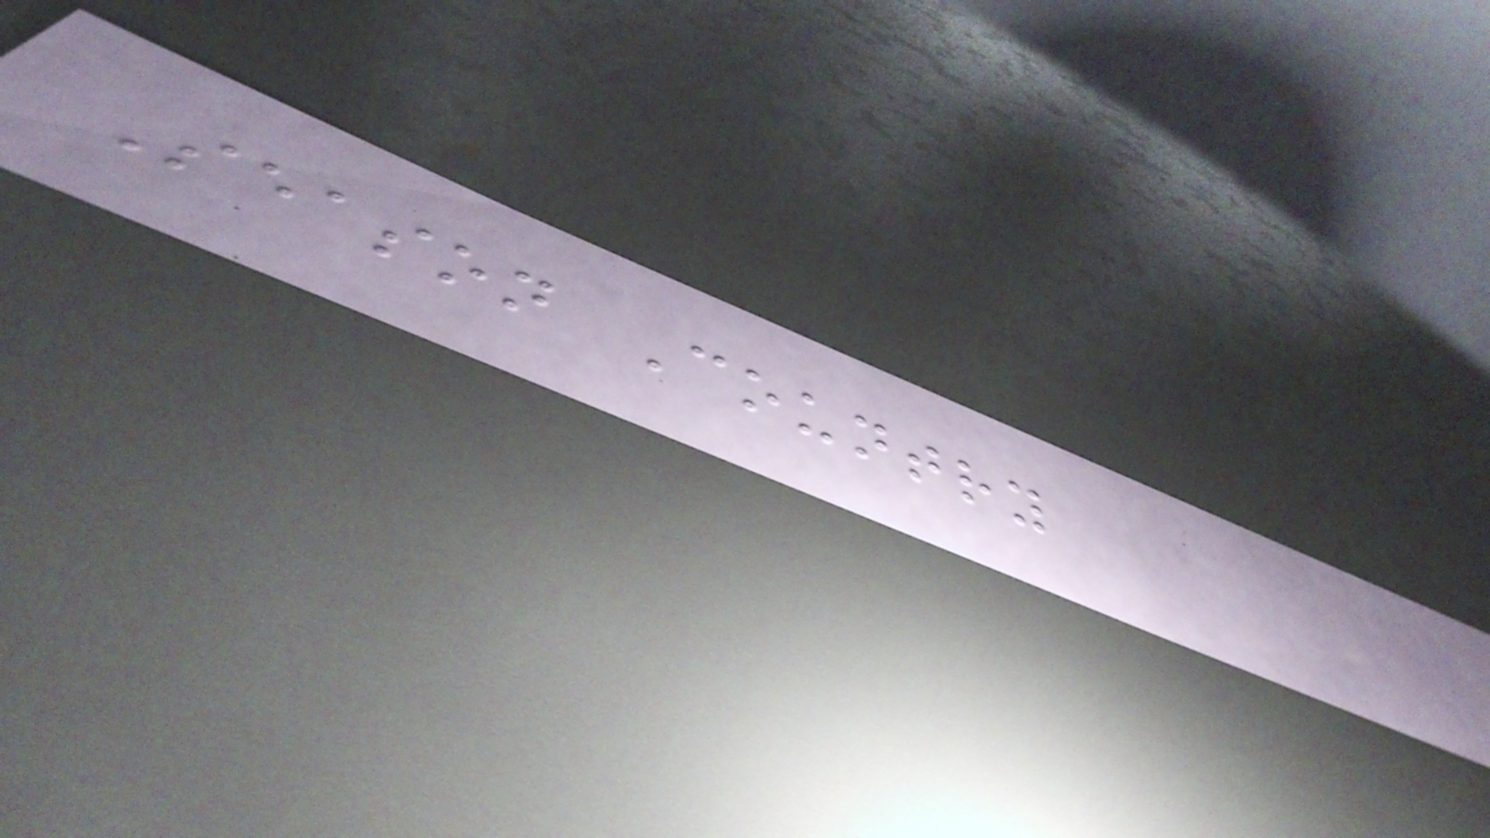Season Country
